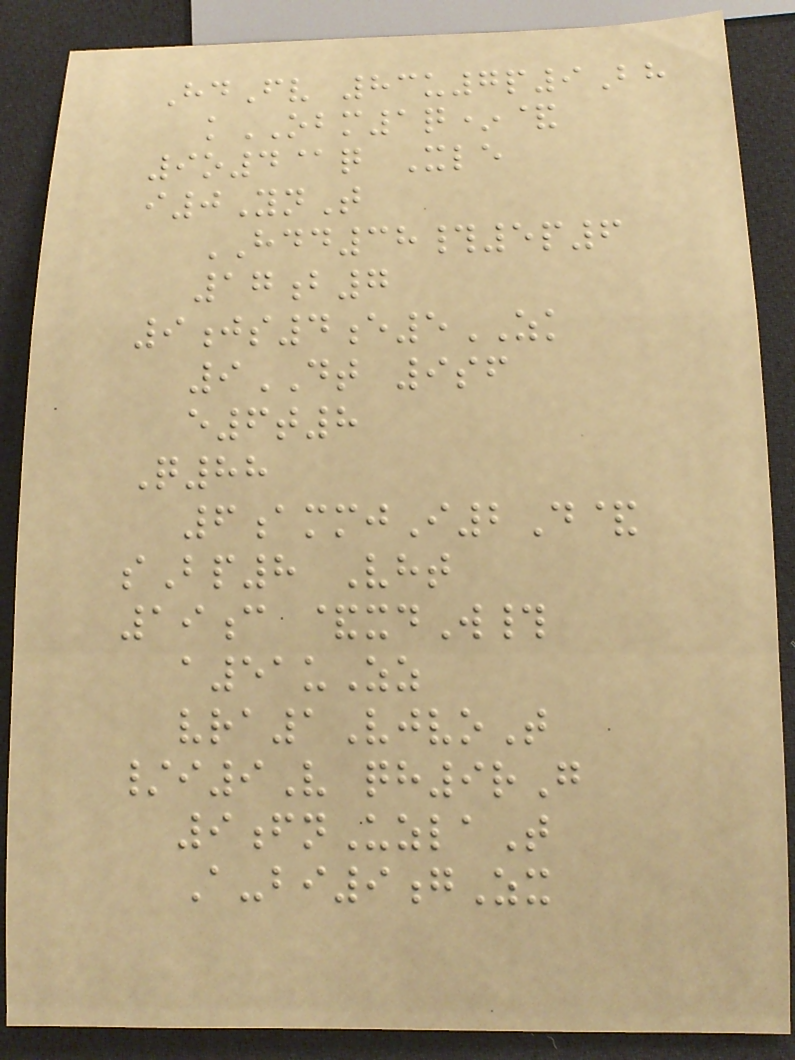HdFv 83u7p9Bh
kOBM1q*&
9o4@q Xle
i0YnT
HDD38#5p6
17b7
9js4e5ZK
9DT 9sf
e6t8
Q88
6ammjI2D&
sBp8 Vht
19c &xdW#
a51uZz
vra1VjvoT
/i9V qh9rG
9fnUzlaT
A-bi9gZx
